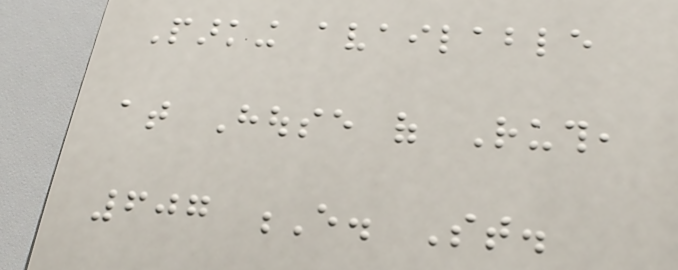Parking available
at House of Ruth,
607 E. St.
